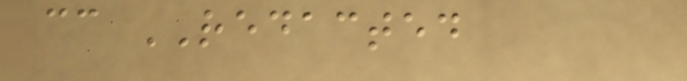cc REDACTED
